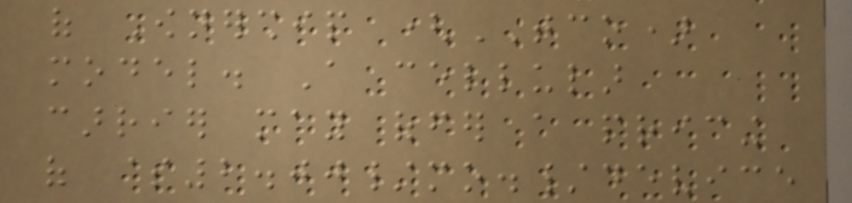of Ownership (TCO)
model. A cellular
carrier may offer a pricing
of $2.00/mo./device
